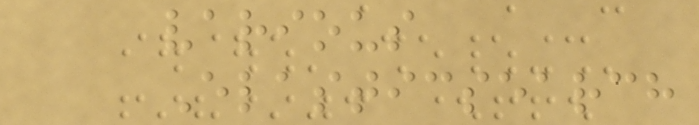various
Elasticsearch
